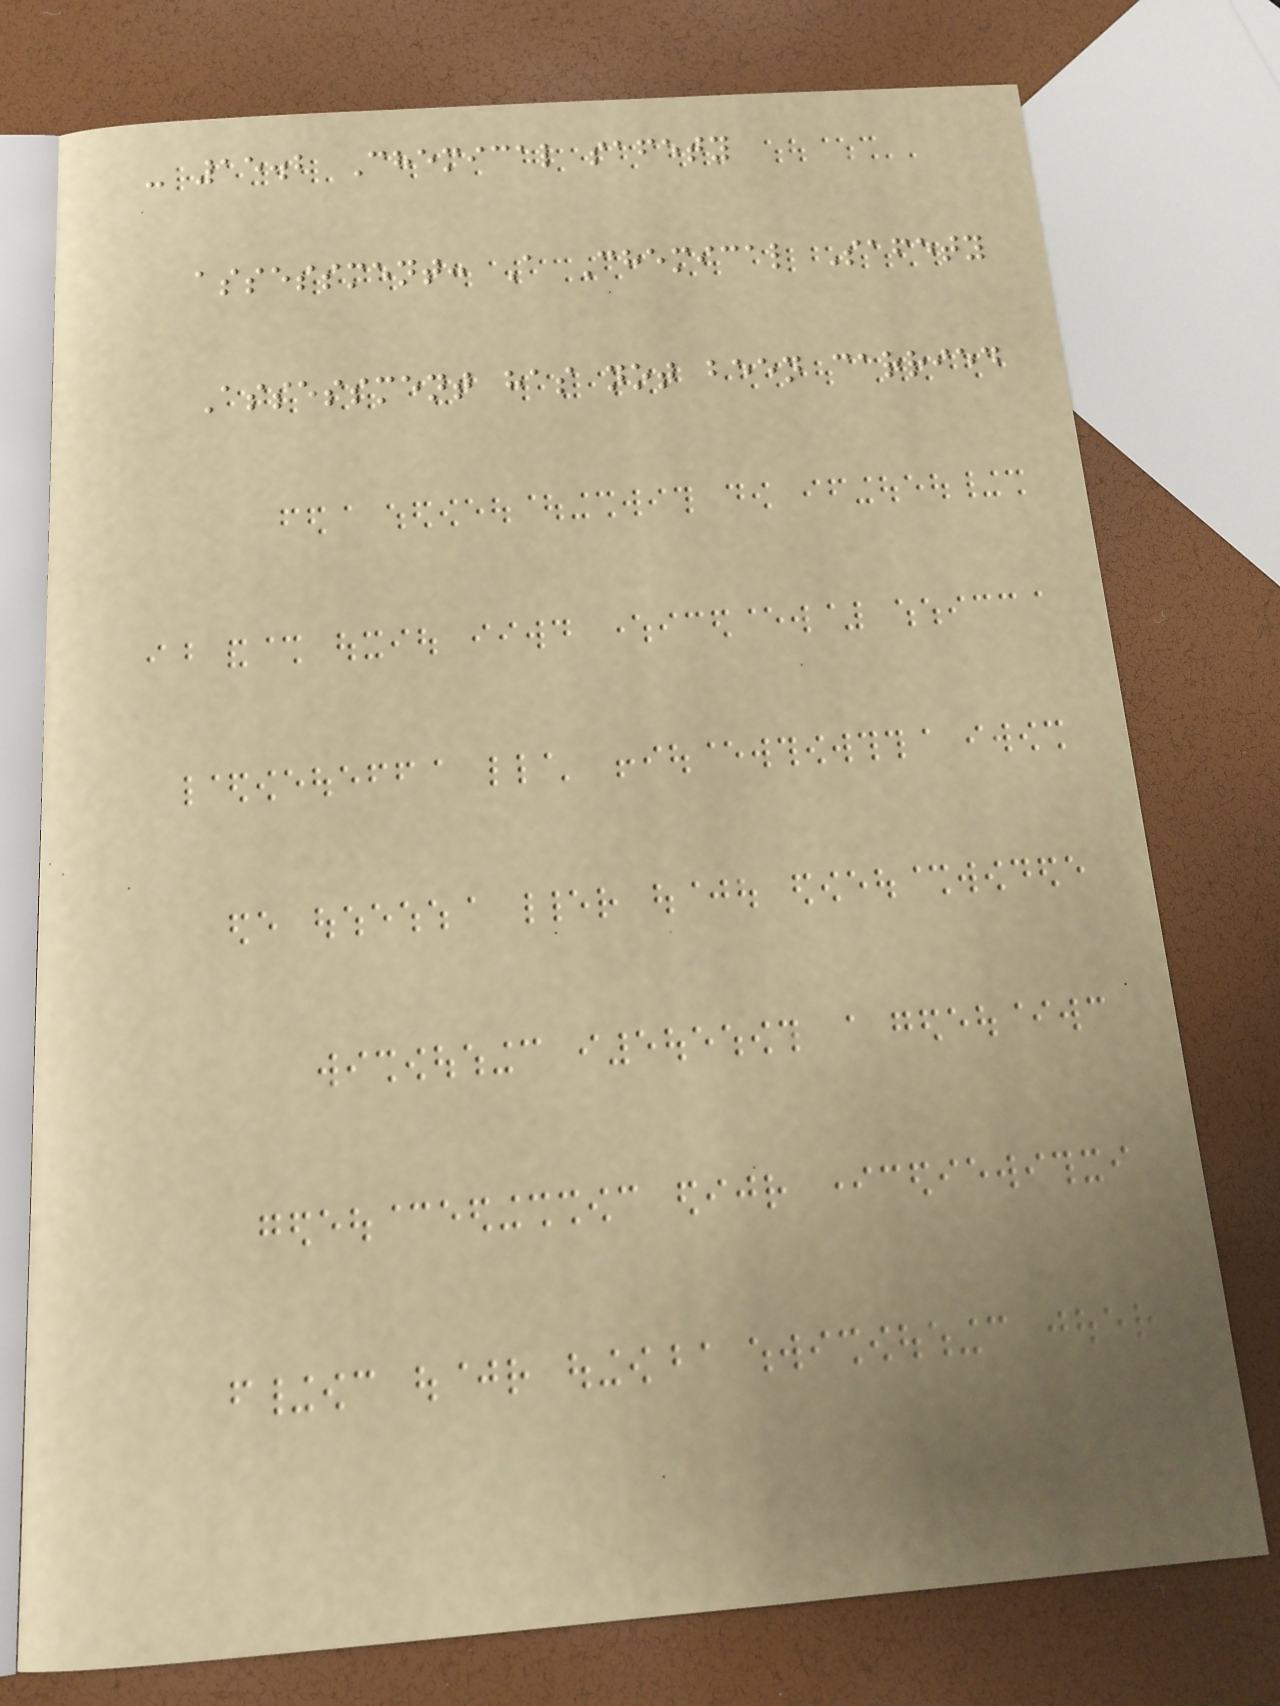- 15.2 Chemical safety
assessment: A Chemical Safety
Assessment has not been carried
